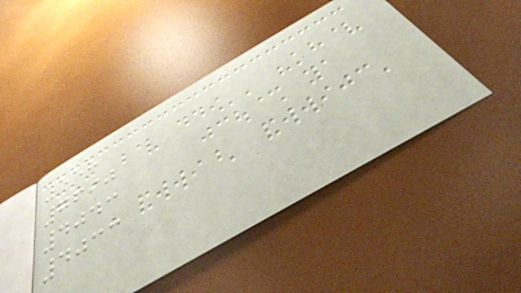558
7690
4043
4033
